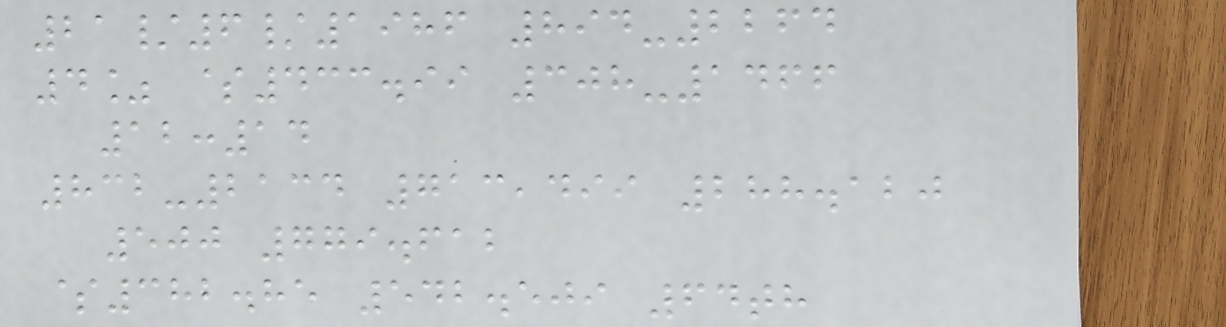21/6/1986 894-2264
4% $433.99 308-1466
12:14
832-2134 713,499 288.120
500 779.612
$382.85 542.509 64th
